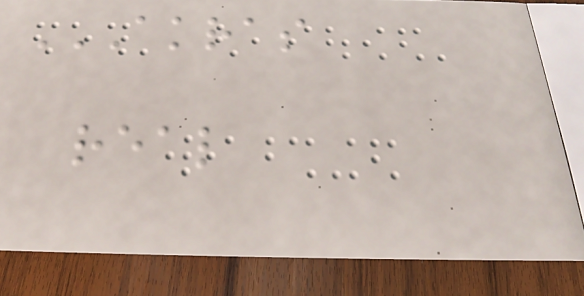AKRAS
REAL
